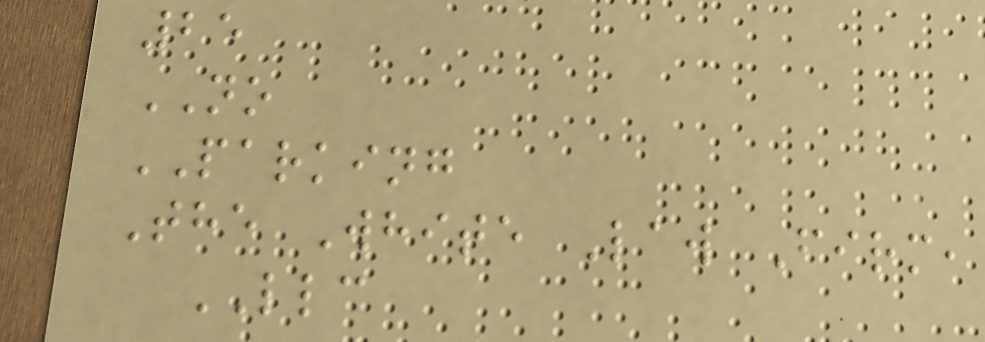25
NO
PARKING
The White Law Firm,
LLC
